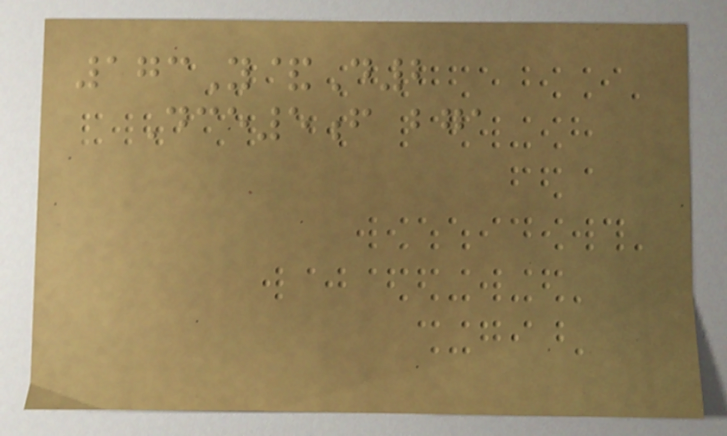173Y&D2
Dce5f bga
